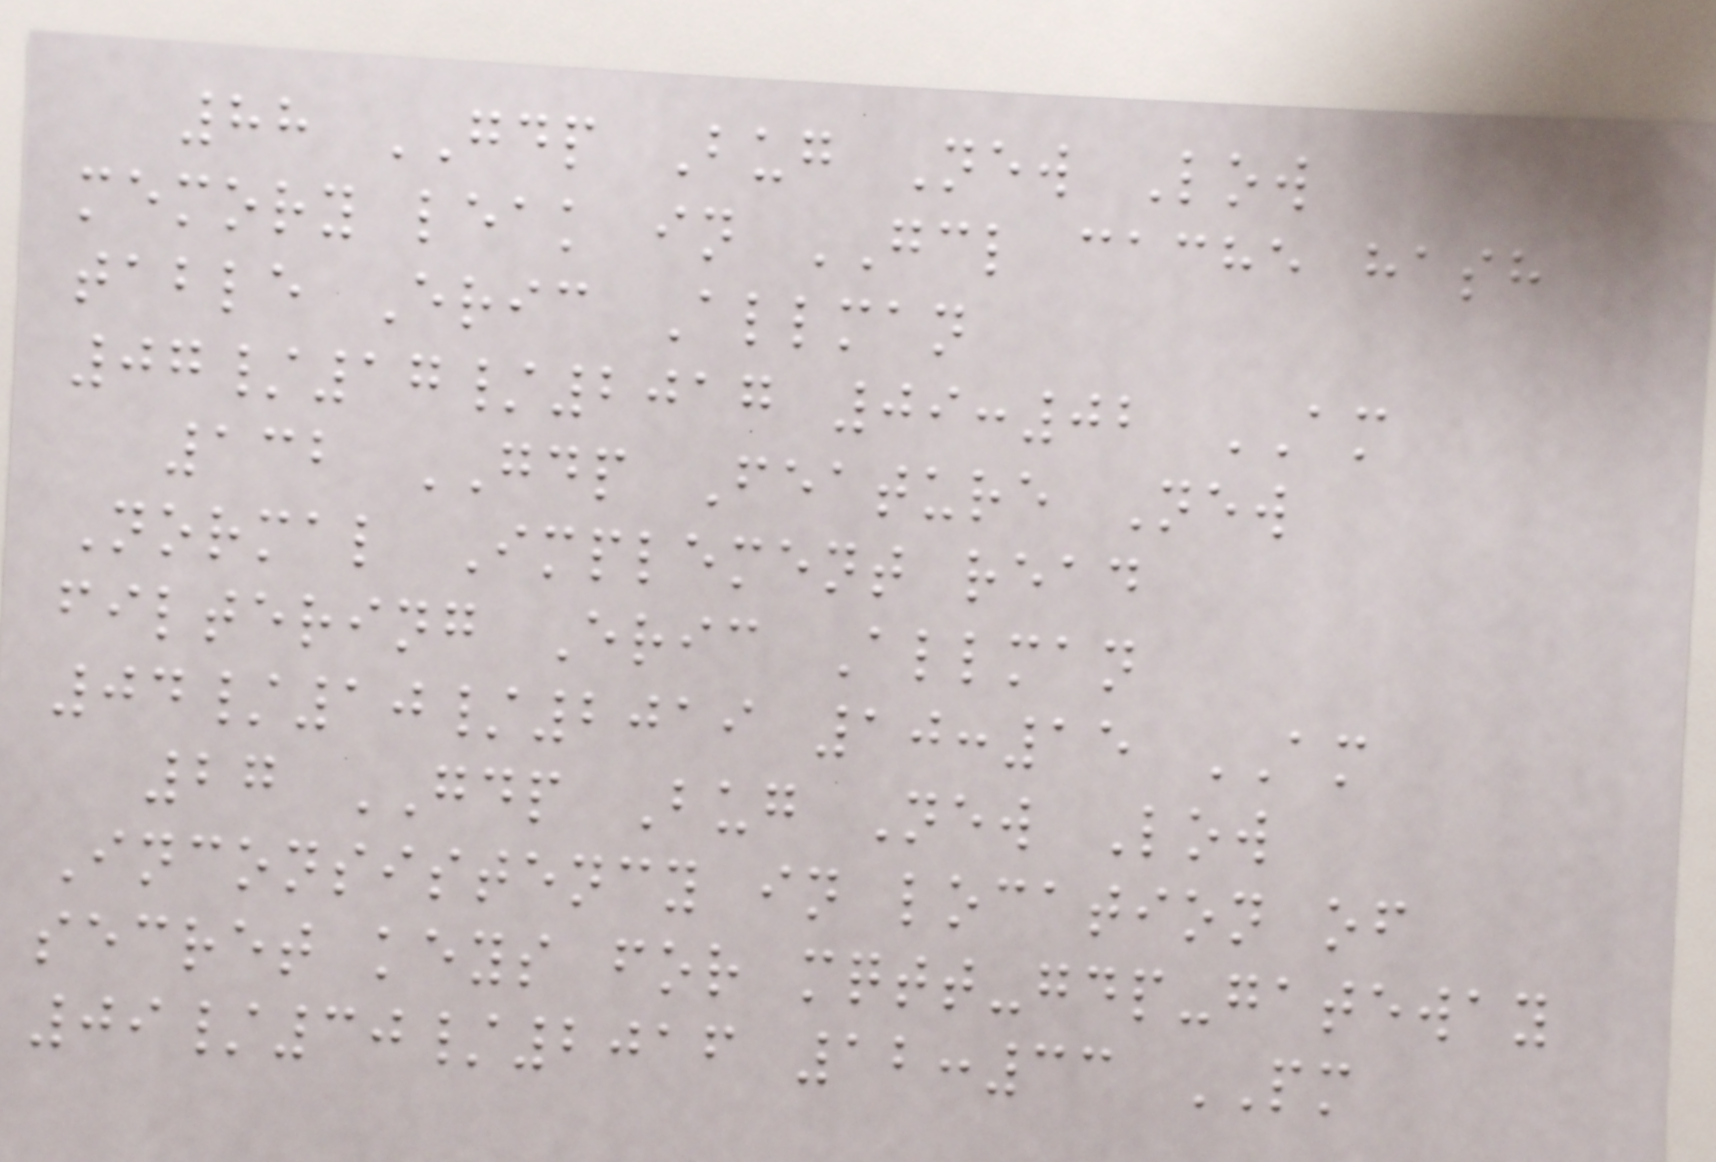88 GDP Bug New Low
memory leak in GCL cache hash
table Eric Allman
07/17/2017 09:02 AM
132 GDP Feature New
Normal Implement read
filtering Eric Allman
04/10/2019 10:15 AM
27 GDP Bug New Low
Inconsistency in location of
secret keys for mqtt-gdp-gateway
09/30/2016 12:33 PM
